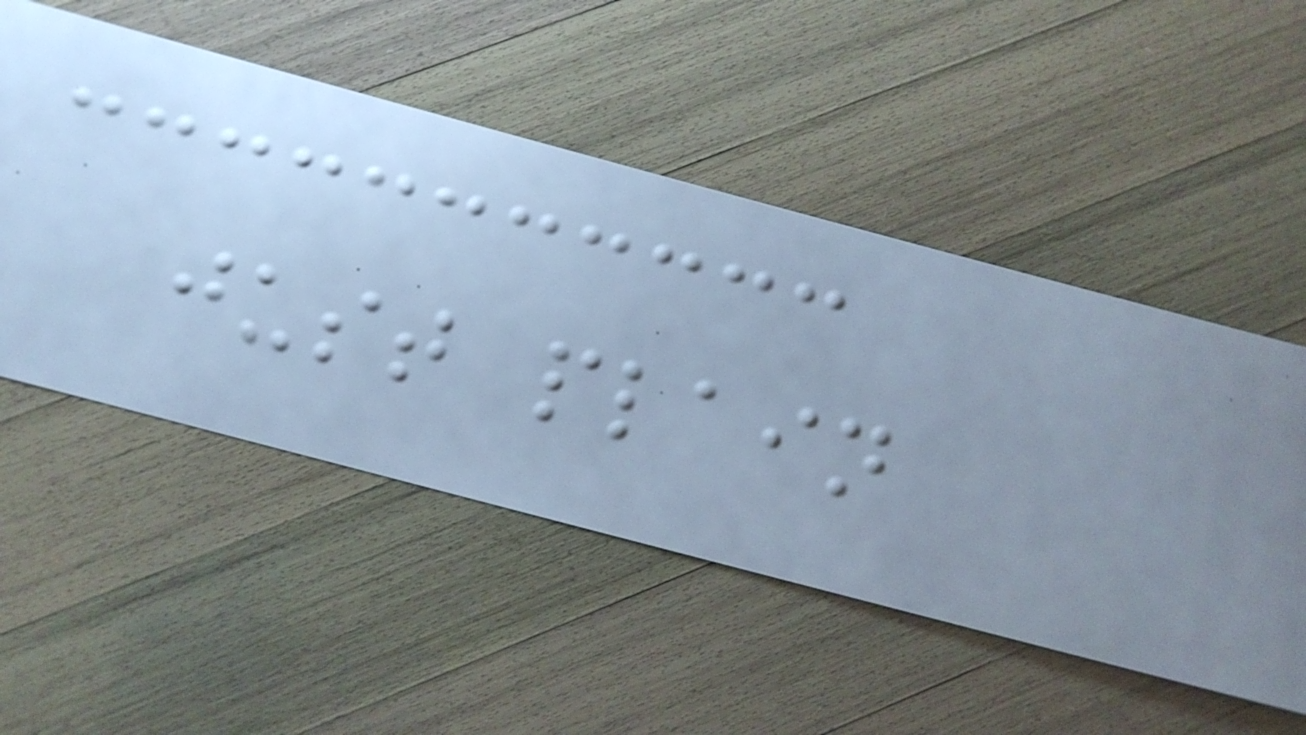just plain
